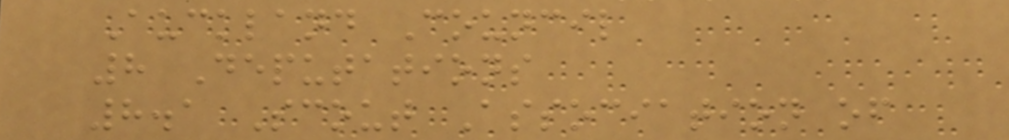Auckland Council
8 Deputations
8.1 Scout Association of
